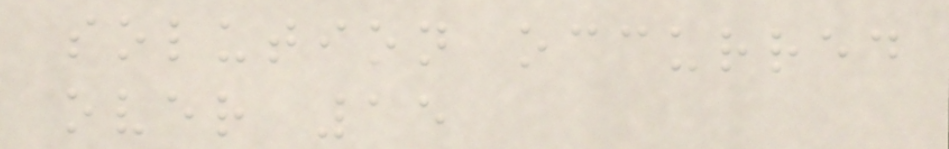solution occurred
over 15
